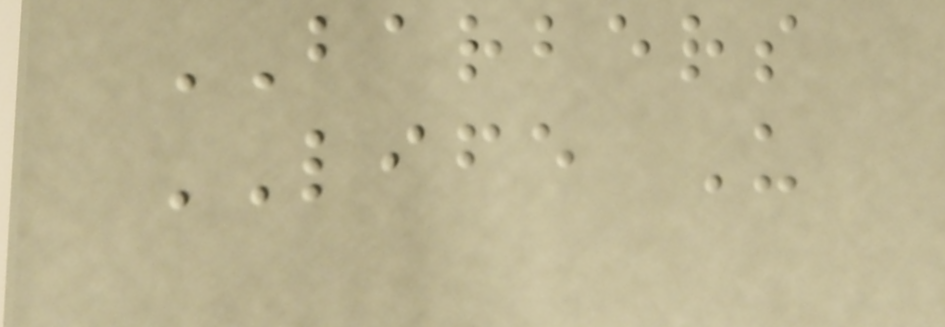BARBERS
LIFE U
